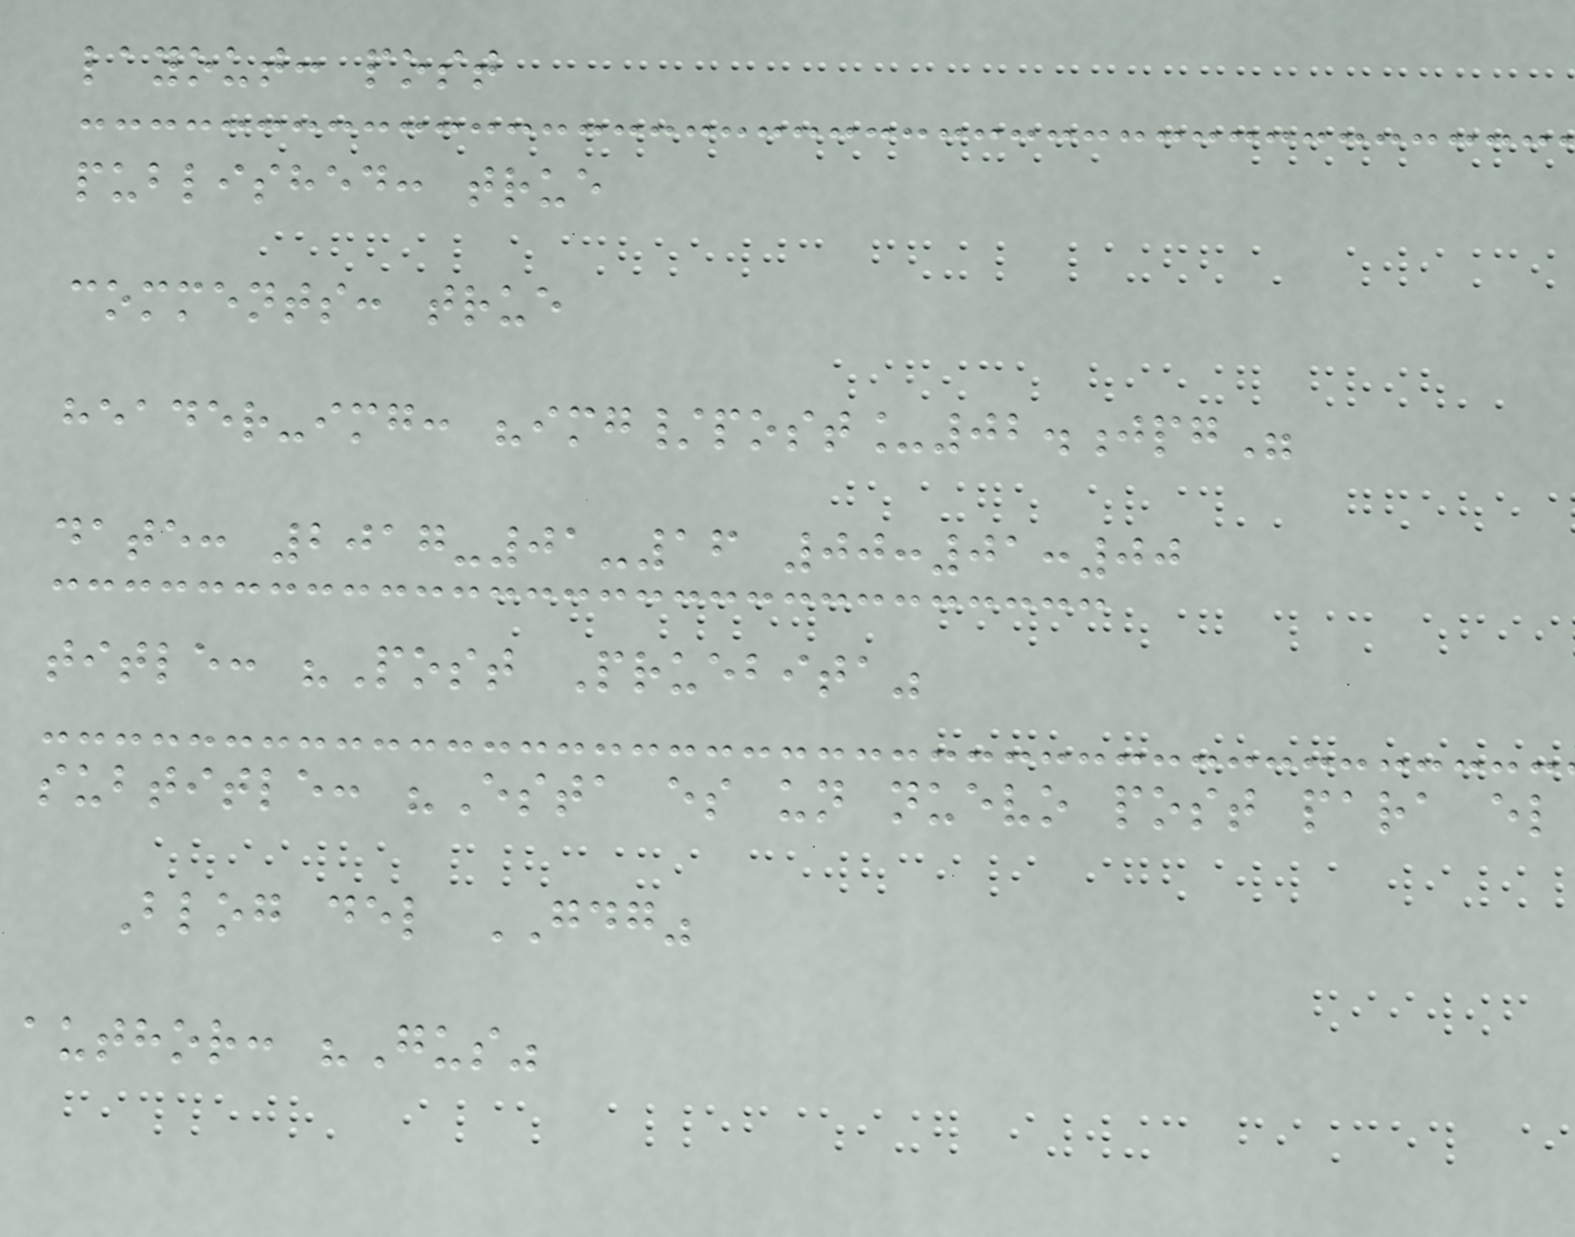layout: post
published: true
comments: true
header-img: "img/post_02.jpg"
date: 2017-01-16 00:01:00
title: "Post Pruebita"
subtitle: "Esta es un nuevo post para el
Blog del GDG"
author: "Gus"
